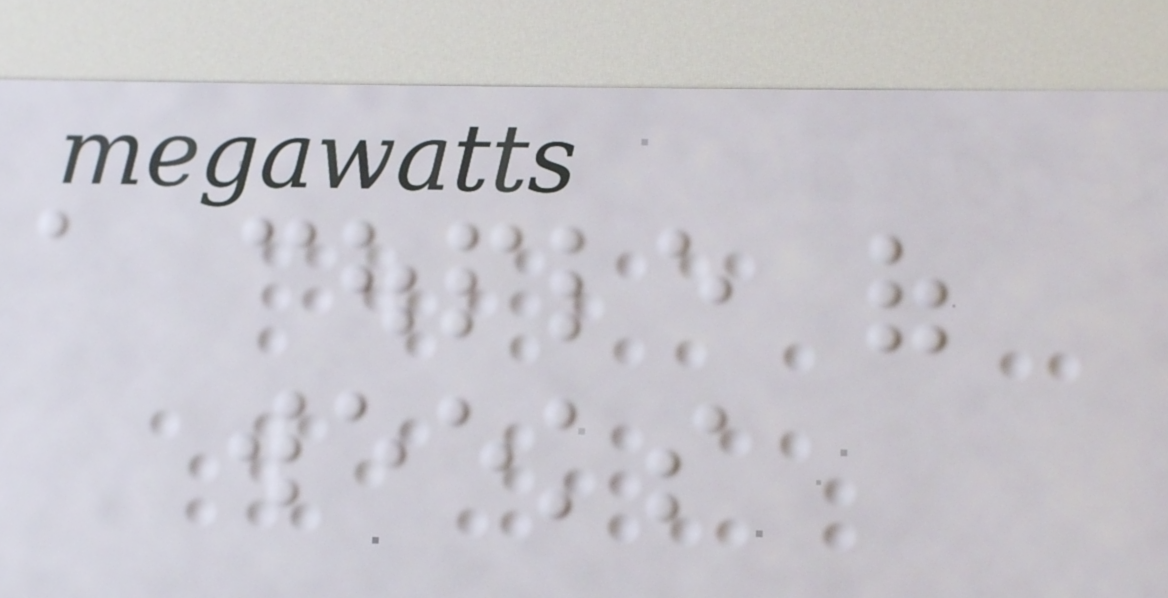a couple of
weeks
